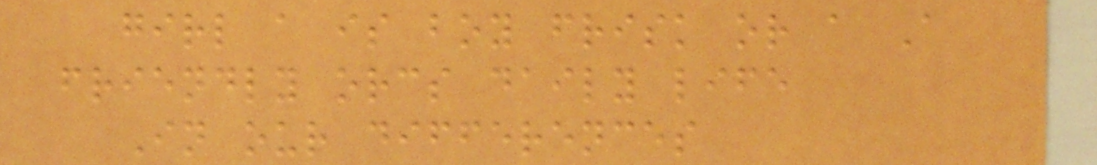girl a is boy frisk or a A
friendly orcs daily life
In our differences
